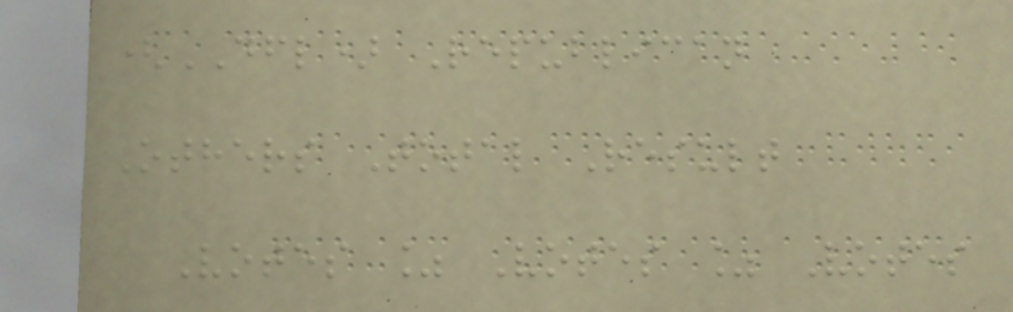(DFL) Republican
Others Total Result
Votes % Votes % Votes
